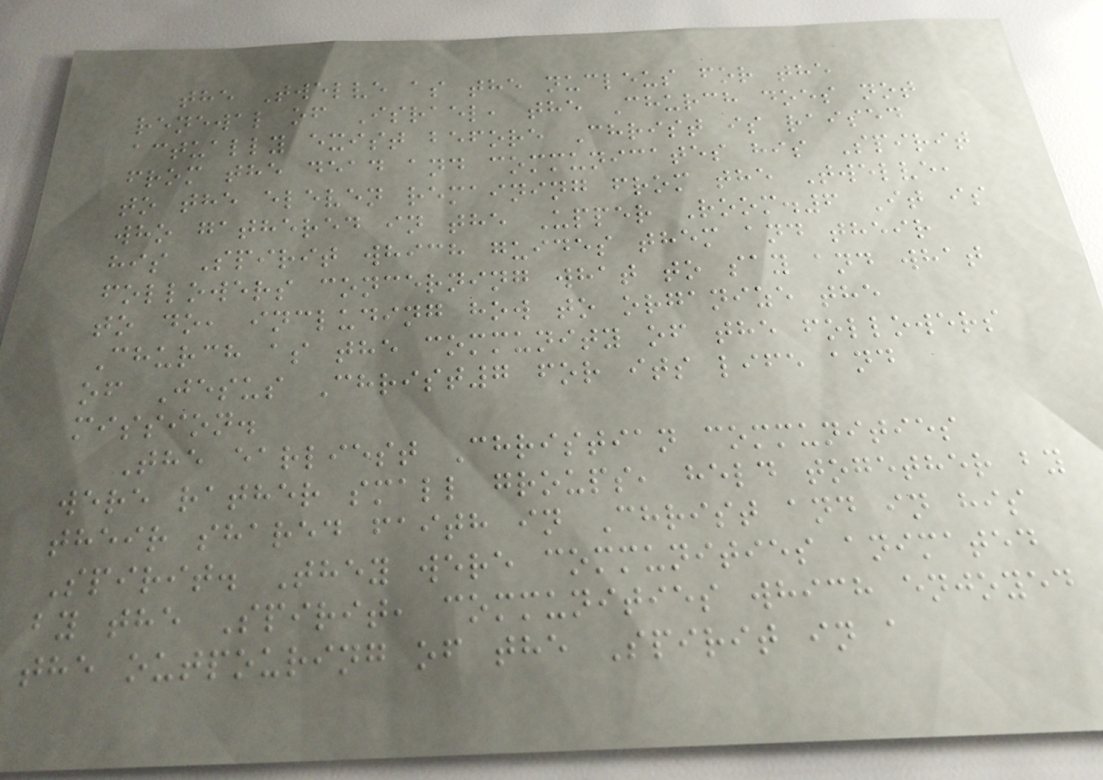the Twelve as the nucleus for the
renewal of Israel, the Church does not
actually exist before Christ is raised
from the dead and communicates his Spirit
to the eleven remaining from the Twelve,
who gathered in the Upper Room.6 It is
his Spirit which guides them and their
followers concerning what to say and what
to do, including how to organize the
Church as the community of the followers
of Jesus Christ7 for its life and
mission.
The earliest Christian communities
were rather small groups, held together by
their shared faith in Christ and in his
Spirit. They were communities animated
by the Spirit, communities which enjoyed
the outpouring of the Spirit in a
